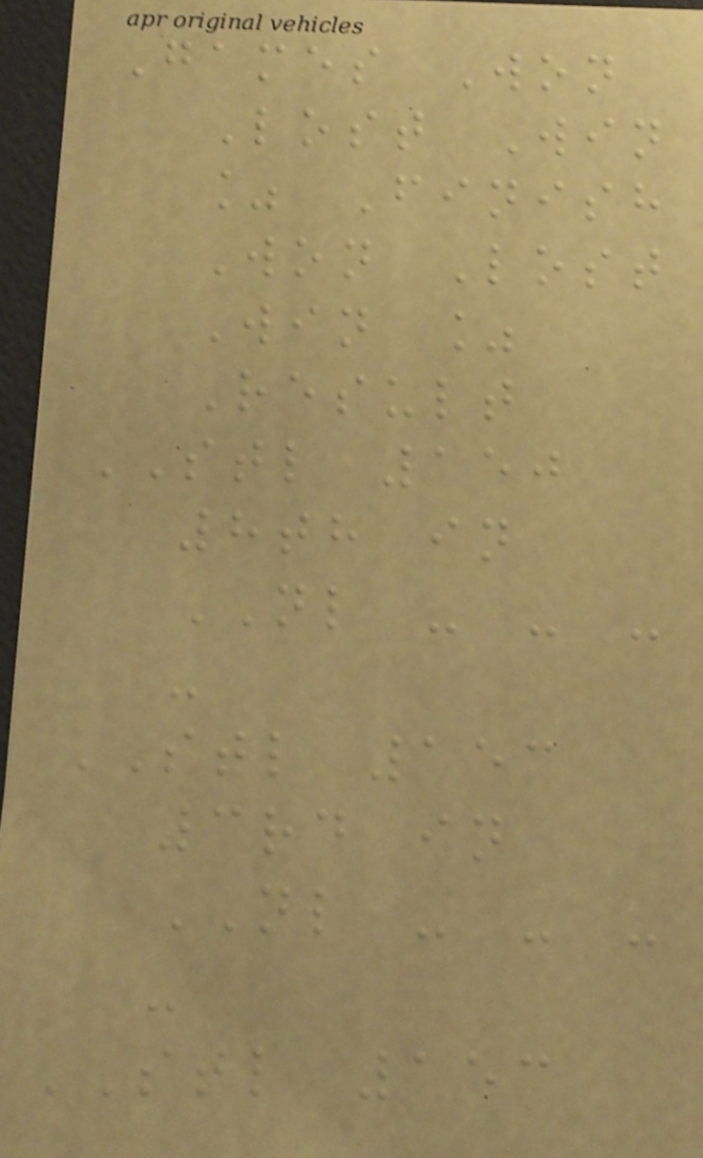Games Won
Lost Win
% Finish
Won Lost
Win %
Result
STL 150
8th in
NL - - -
-
STL 153
3rd in
NL - - -
-
STL 153
